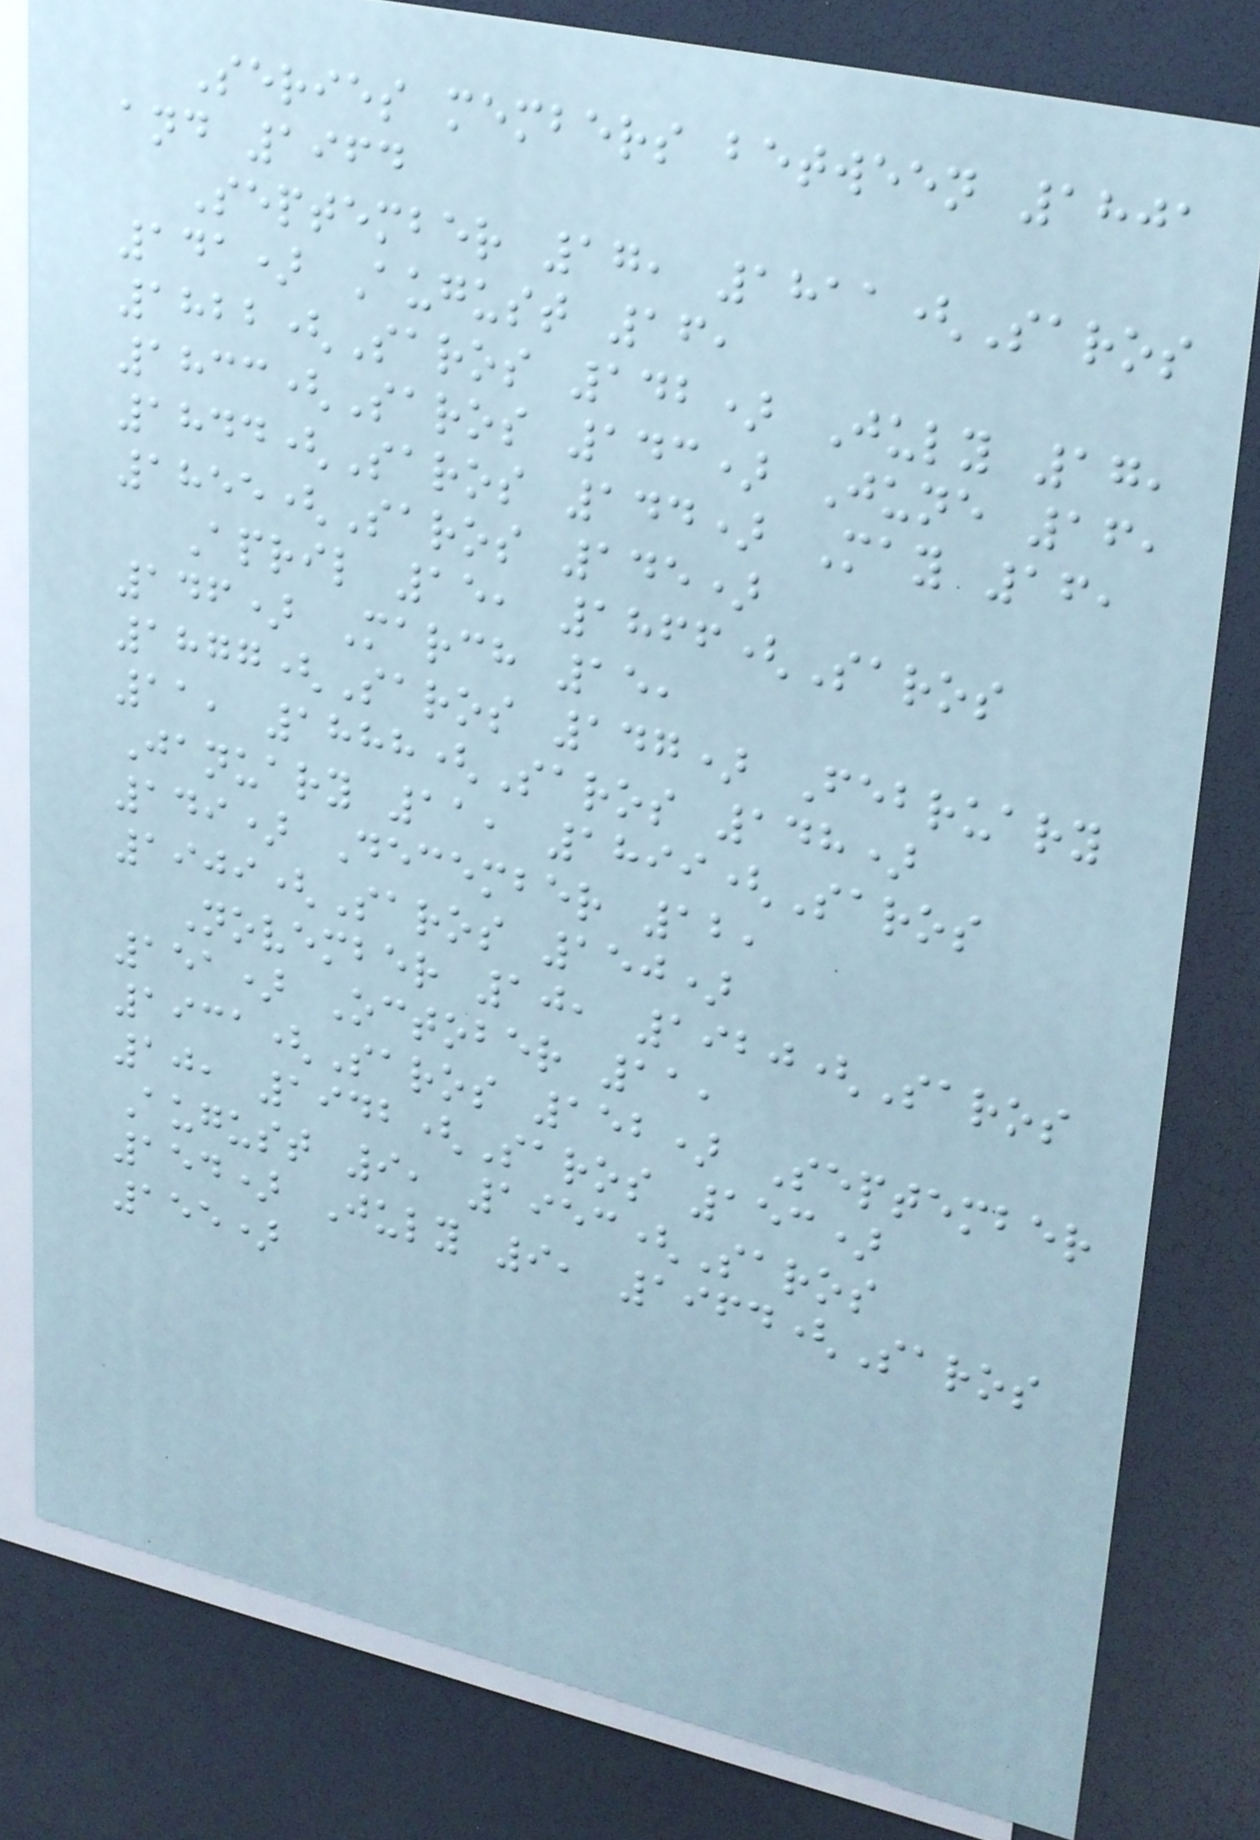Series members between 1801
and 1964
September 17, 1811(Saros
141) August 16,
1822(Saros 142) July 17,
1833(Saros 143) June 16,
1844(Saros 144) May 16,
1855(Saros 145)
April 15, 1866(Saros
146) March 15,
1877(Saros 147) February
11, 1888(Saros 148)
January 11, 1899(Saros
149) December 12,
1909(Saros 150)
November 10, 1920(Saros
151) October 11,
1931(Saros 152) September
10, 1942(Saros 153)
August 9, 1953(Saros
154) July 9, 1964(Saros
155)
